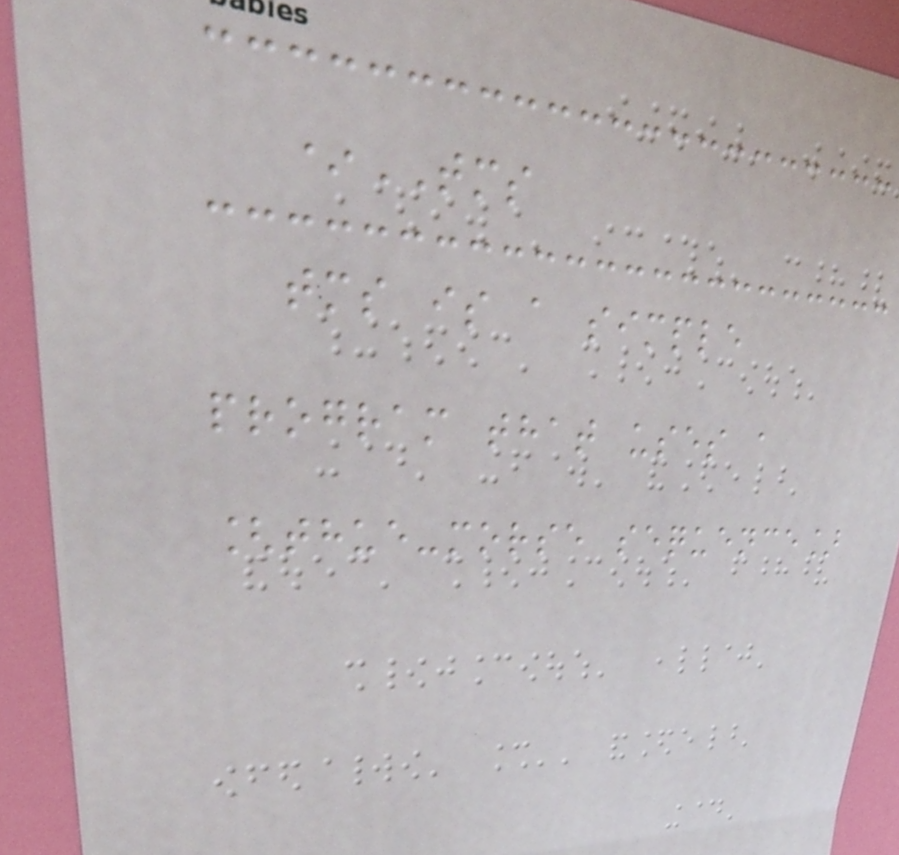*TMS
tms is a simple
program that uses a
[thue-morse sequence]
